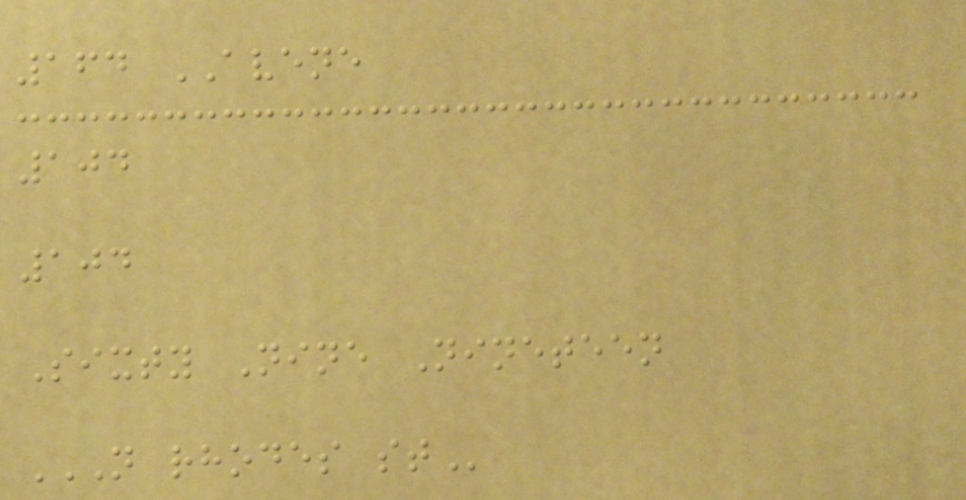164 AVENE
104
104
Sixty Nine Nineteen
N RHODES ST
